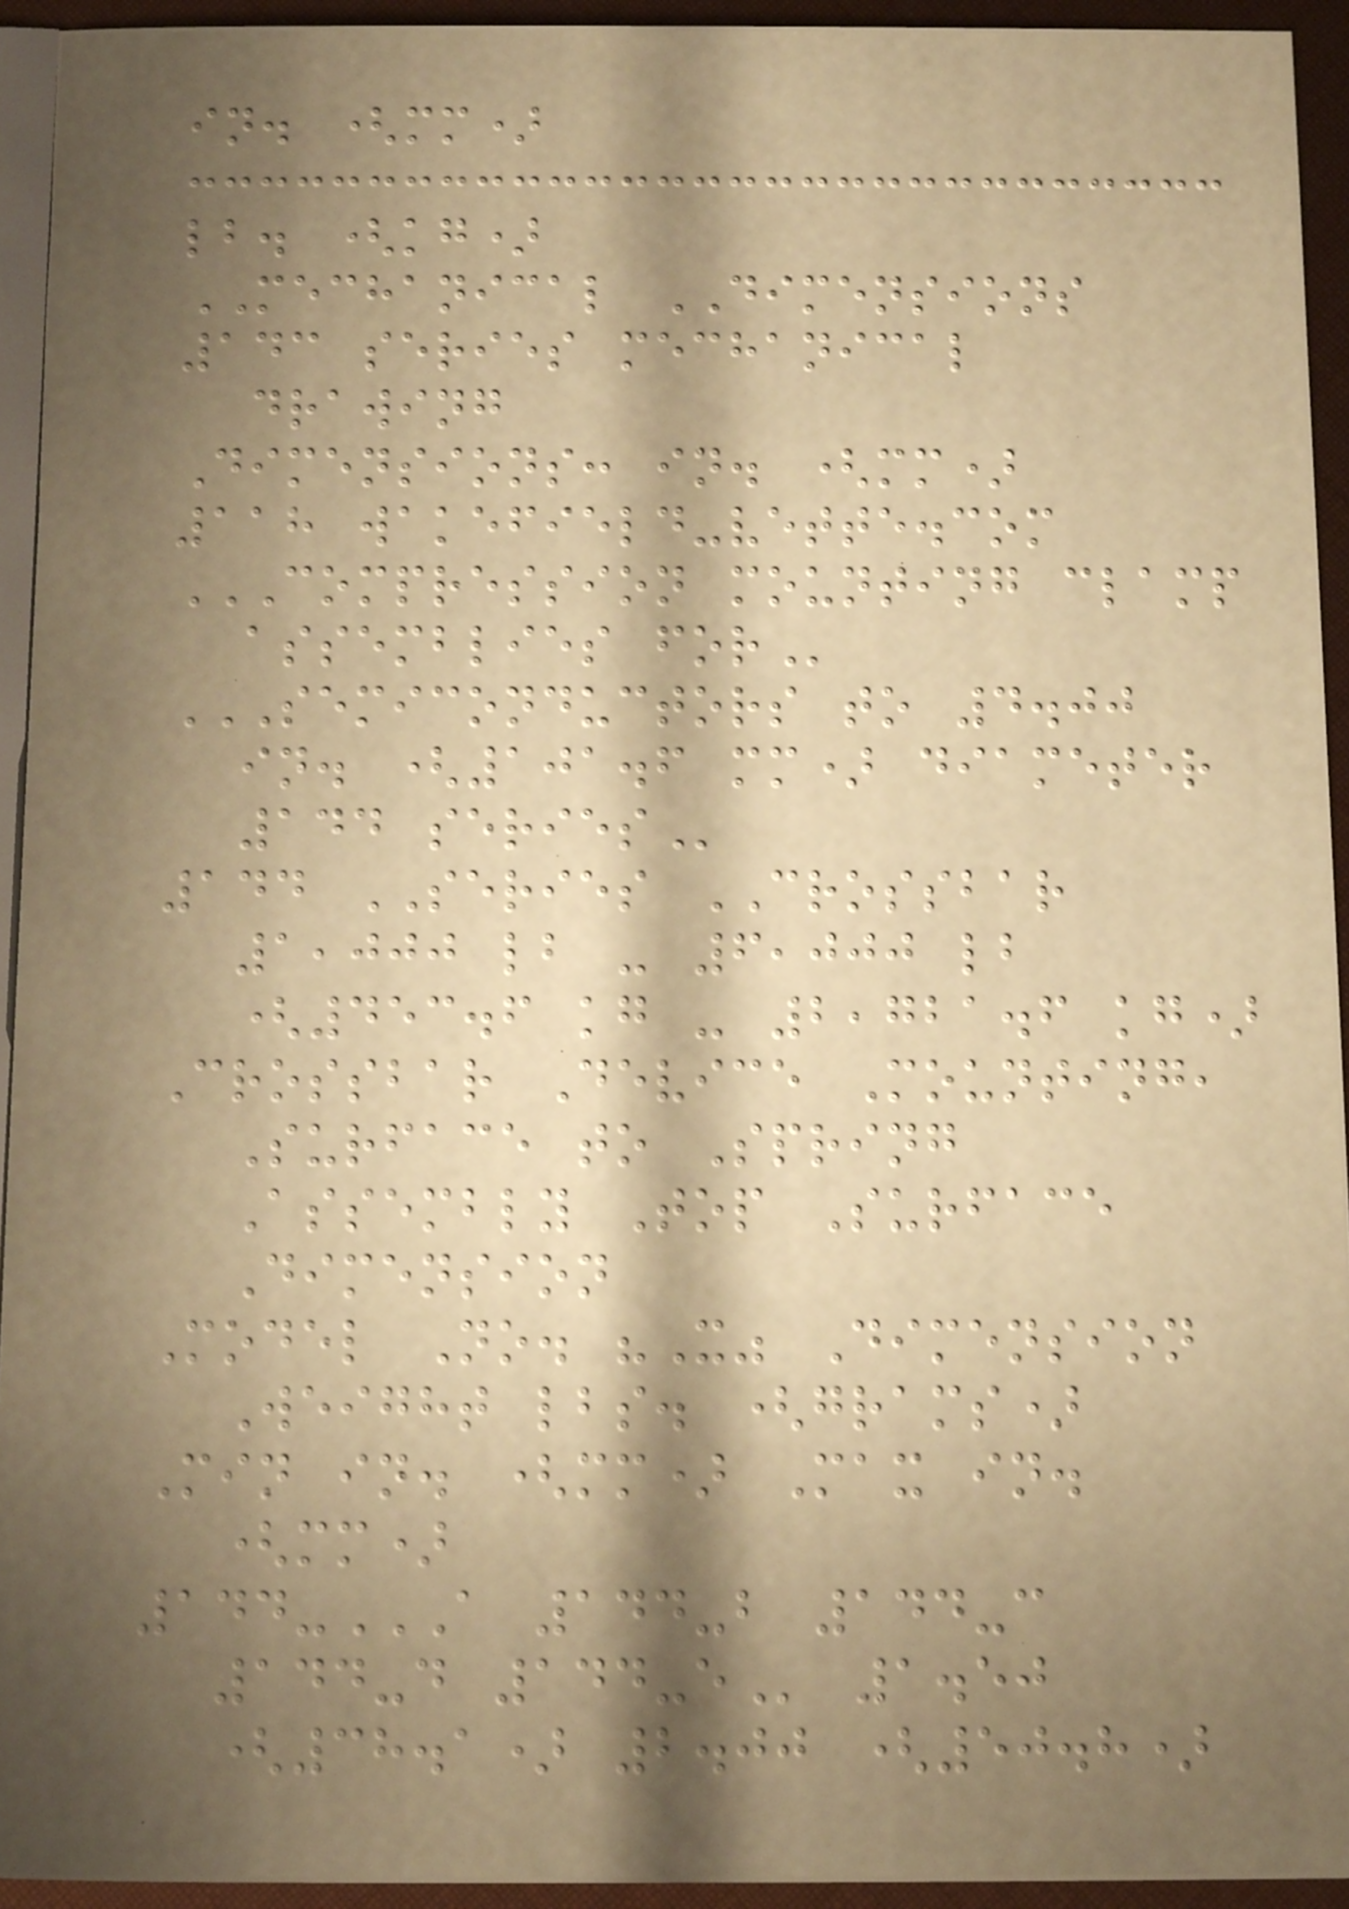in. (mm)
lb. (kg)
MECHANICAL DIMENSIONS
143 series mechanical
drawing
Dimensions: in. (mm)
118 wakefield-vette.com
COMPRESSION MOUNTING CLAMP
ASSEMBLIES FOR
SEMICONDUCTORS TO 4.00
IN. (101.6 MM) DIAMETER
144 SERIES
144 SERIES CROSSBAR
1,000 lb - 6,000 lb
(453.6 kg - 2,721.6 kg)
Crossbar Device Mounting,
Surface to Spring
Assembly Top Surface
Dimension
Model No. "X" Dimension
Weight lbs. (grams)
Min in. (mm) Max in.
(mm)
144-A 144-B 144-C
144-D 144-E 1.50
(38.1) 2.00 (50.8)
